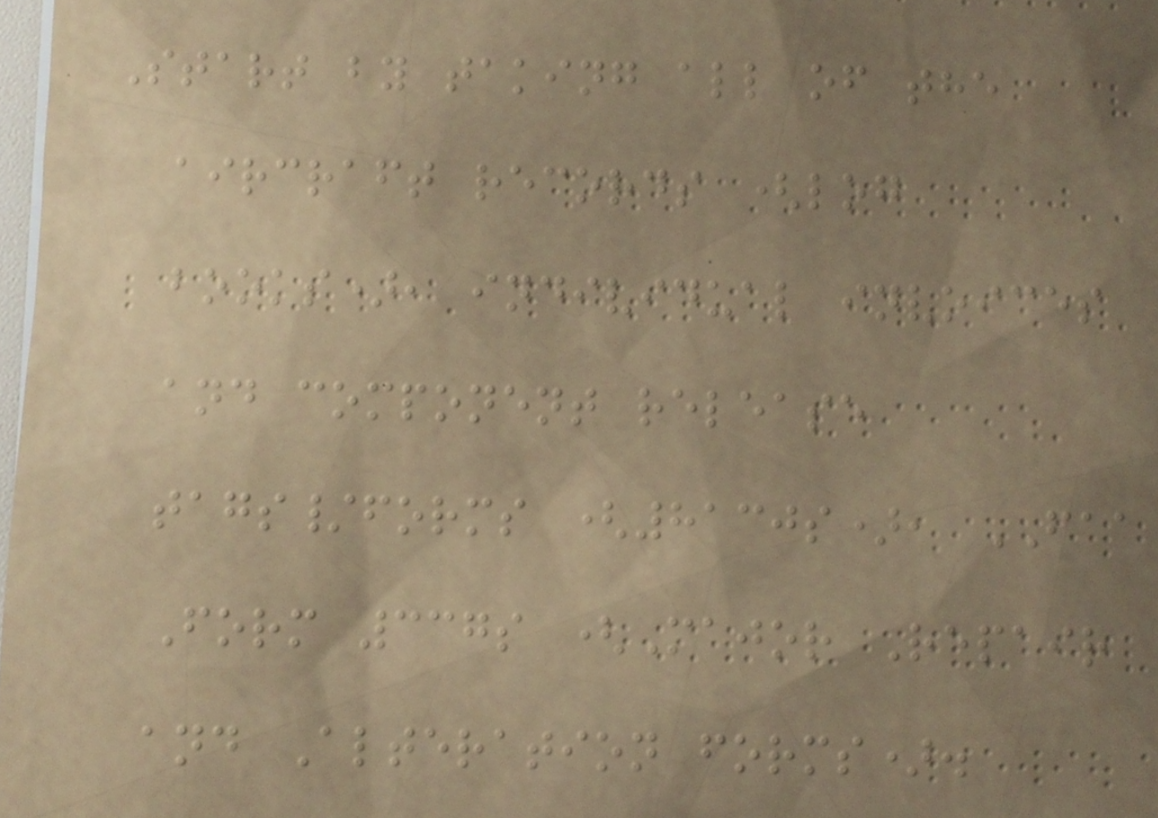Start by taking all of the
aircraft records (log
books), individual invoices
and component release
tags/forms (8130s), FAA
Form 337s (Major Repair
and Alteration forms).
